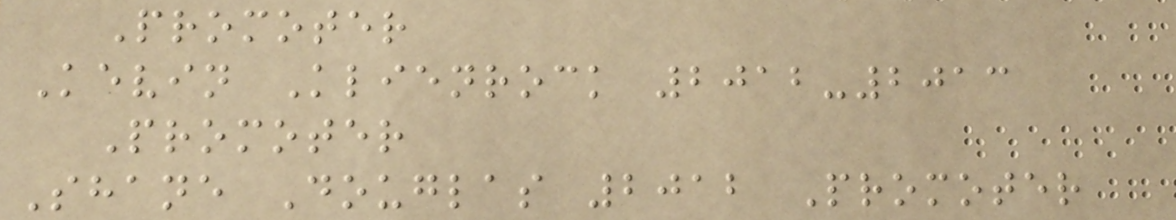Promoter
Kevin Klienrock 2012-2013
Promoter
Shane Douglas 2012 Promoter
